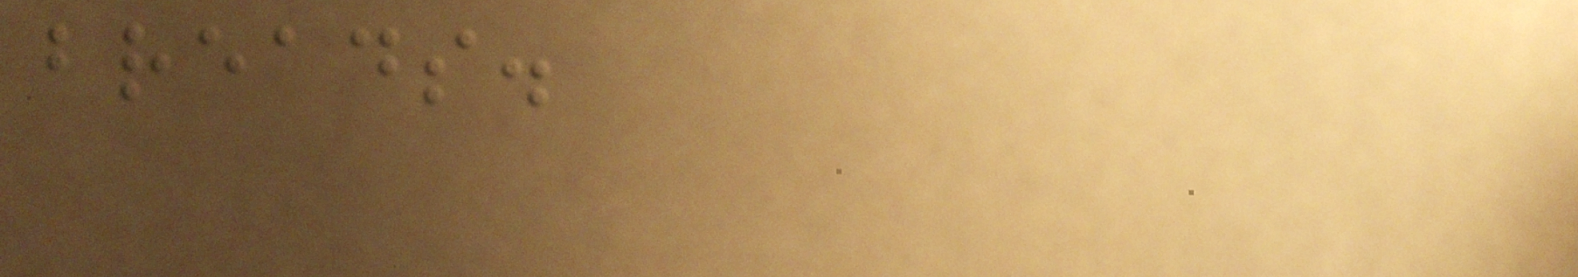breads.
